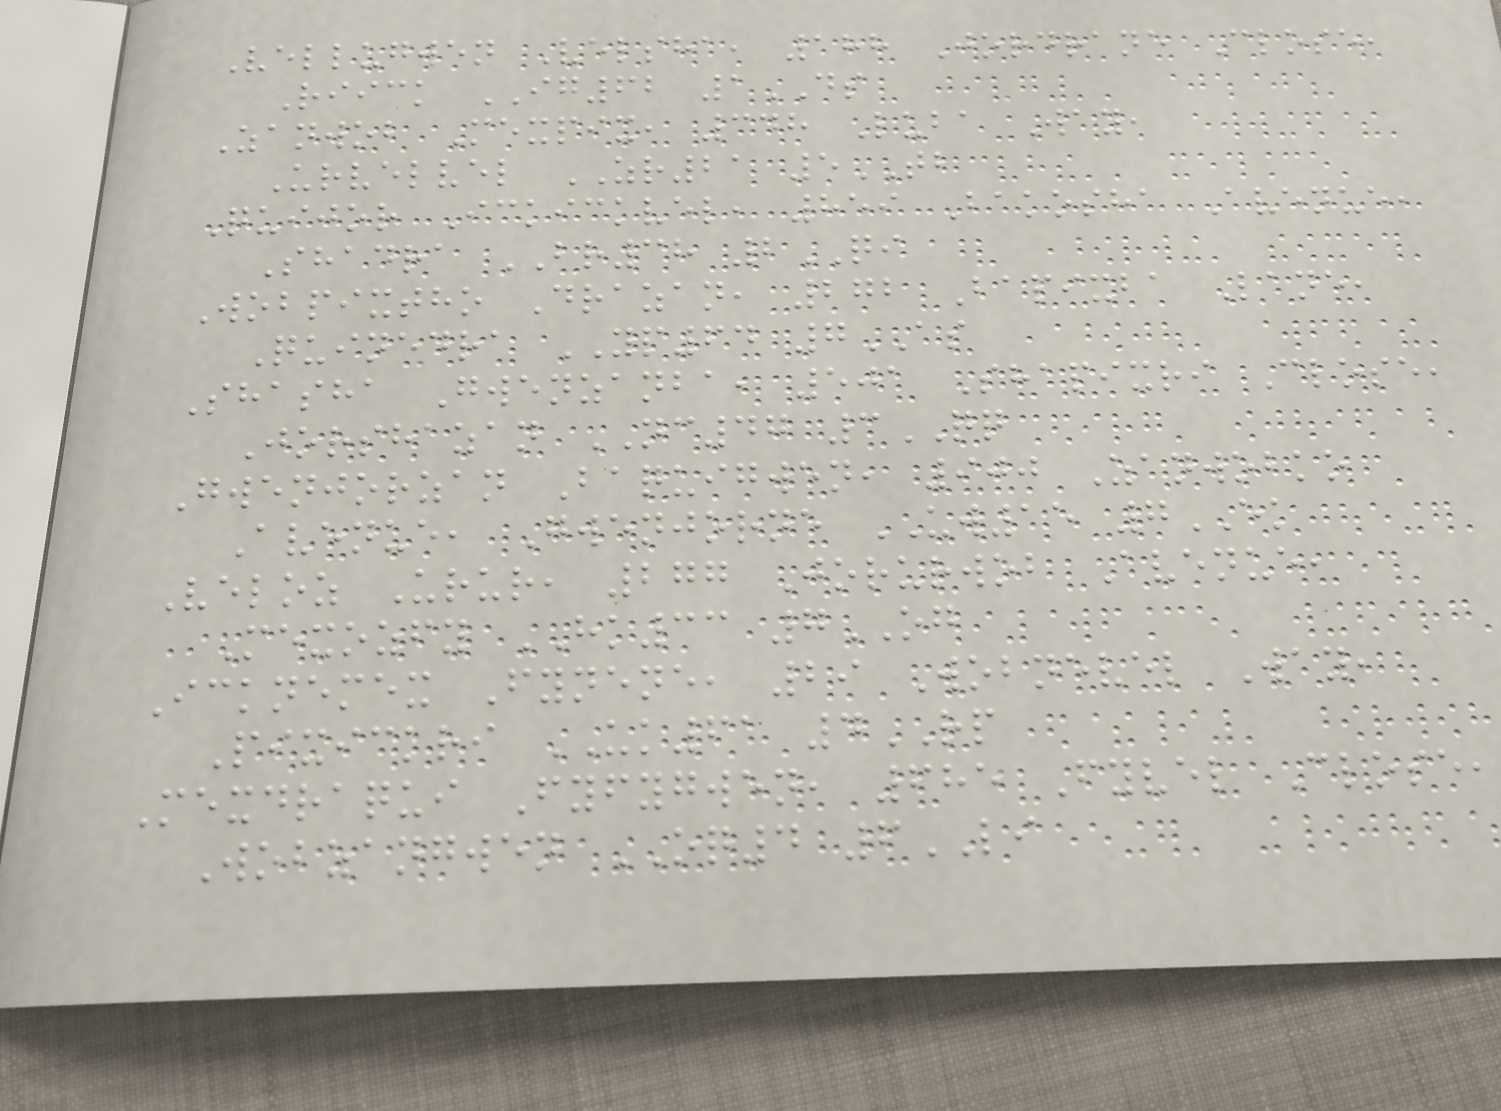Vellugwen Velsha, 188 Jordrane Close,
Riick IG62 1DS
Zanwob Mexpix, 348 Luba Way,
Urvelvel ZR21 5TB
Quijor Ickickvel, 859 Bakosha Avenue,
Shadra BR38 2QI
Wobpixtho Drazan, 272 Bapixba Lane,
Quinedra YP64 7AS
Shasha Gwenzanba, 501 Shapixri Close,
Jorshazan NC47 3QQ
Gwenjorzan Baquigwen, 900 Zanwobko
Avenue, Gwenjorne UW15 7EK
Veloz Urur, 277 Jorurwob Avenue,
Mexozfy HK33 7OG
Icknemex Fynene, 29 Wobnevel Way,
Pixickri UK61 4RP
Mexdraqui Fyfygwen, 685 Fyvel Close,
Wobzangwen OQ4 6LI
